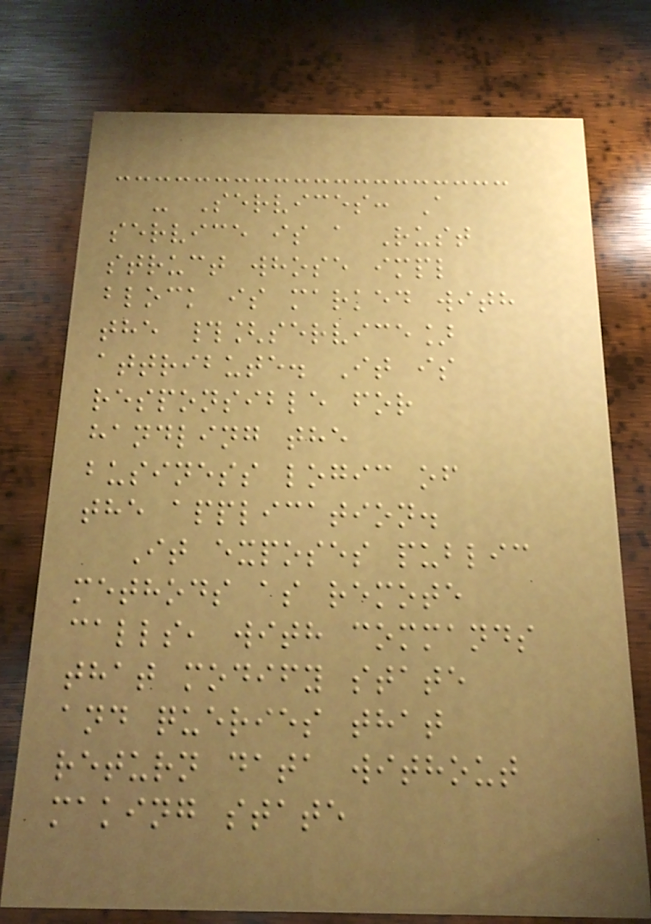- Services: A
service is a Rust
struct whose impl
block is marked with
the #[service]
attribute. It is
responsible for
handling the
business logic of
the application.
It exposes public
methods as remote
calls, with commands
that modify state
and queries that
return data without
making state
